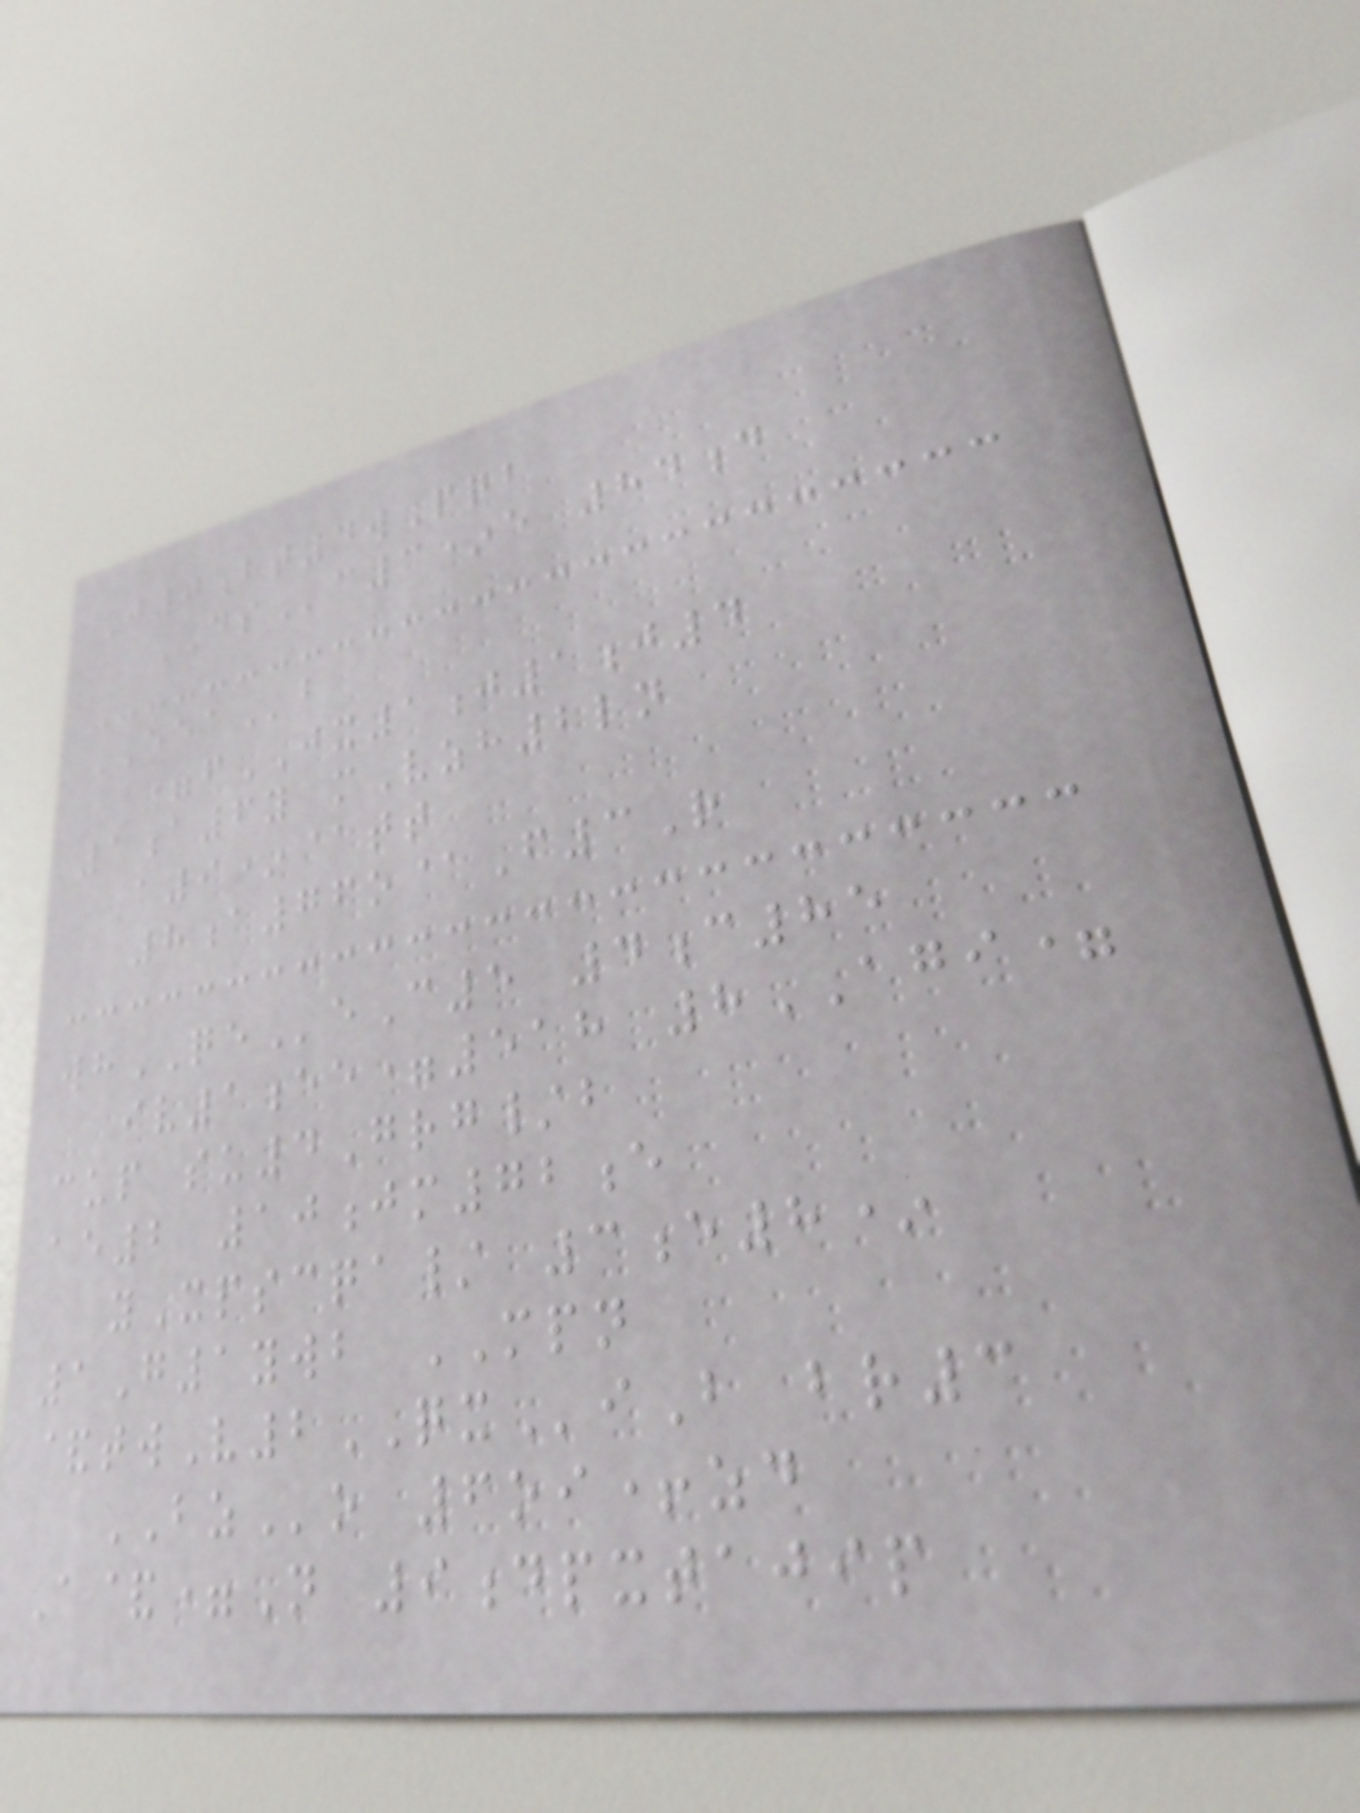J0ht4wPqb
DSc3*e 84d
EEAb
=fJX1j1j4
1a6y mVzh2ln
a9*@tt
8a76o@F3R
whQEeC5 4c85
iv1ee=518 8AGI=
cup su4Grg/b
ae2 10jm72e
yXpscqa/ 3e8*
1G1ywb MPN
&twV2QXiB br3
BZo 6oi+zd
A&=N 9dpxtajip
